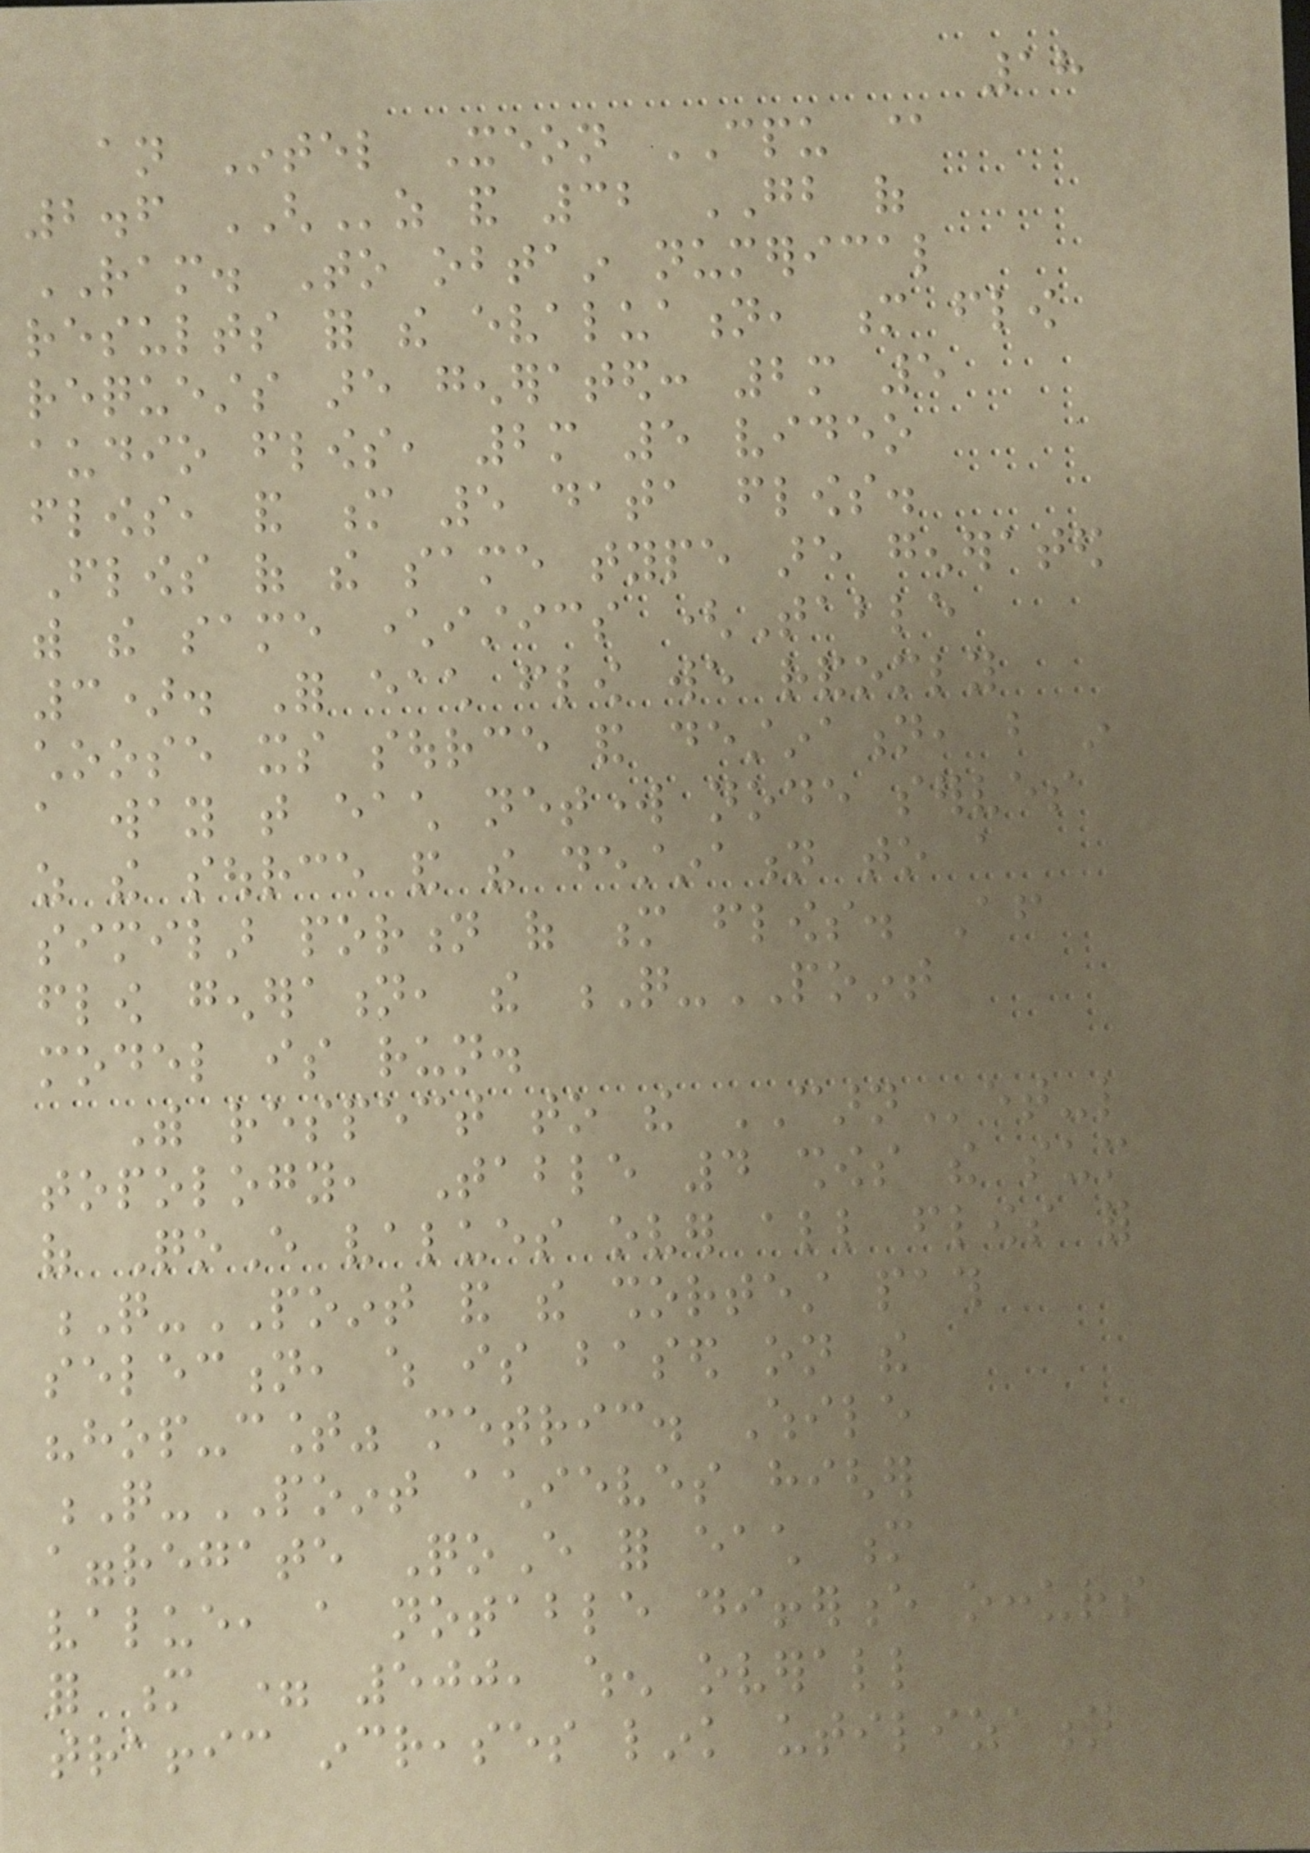18
an Intel Xeon CPU @
2.6 GHz and 32 GB of
RAM. To obtain numerical
results for the evaluation, m flow
requests are generated: 2m 5
audio flows, 2m 5 video
flows, and m 5 data flows.
Flows of the same type are generated
with the same characteristics (Table
3). For each flow we randomly
choose its source and destination, but in
a way that each network node serves
as the source and the destination to a
similar portion of m flows. After
flow generation, the Q-POINT
model is run.
With respect to the CARNet-like
topology, Table 4 shows the sum
of QoE values over all flows for
Q-POINT and the shortest path
selection, which is based on the
"hop-count" metric. While
Q-POINT achieves higher
aggregate QoE for each m
value, a notable difference occurs
for m = 500, when overall
traffic increases link utilization
